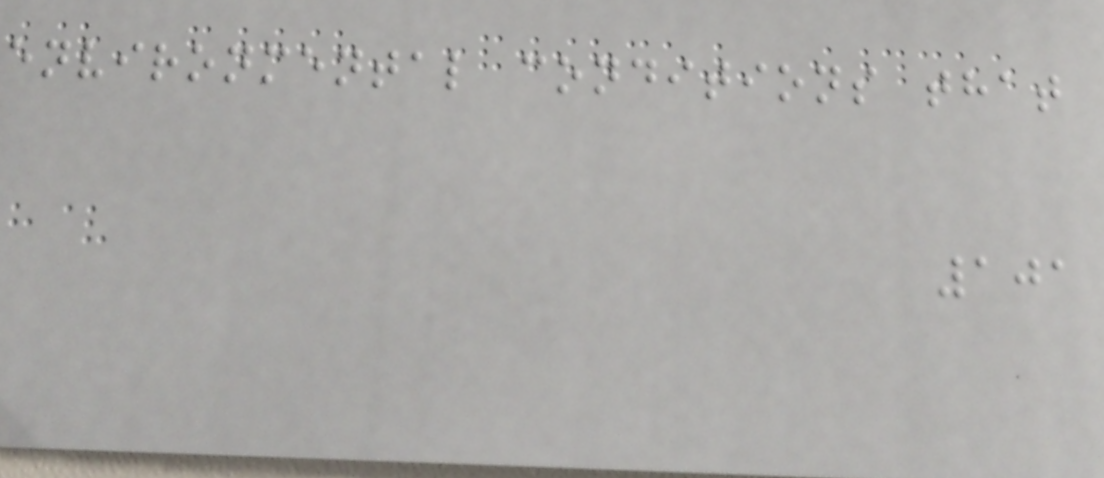environmental conditions that
101
